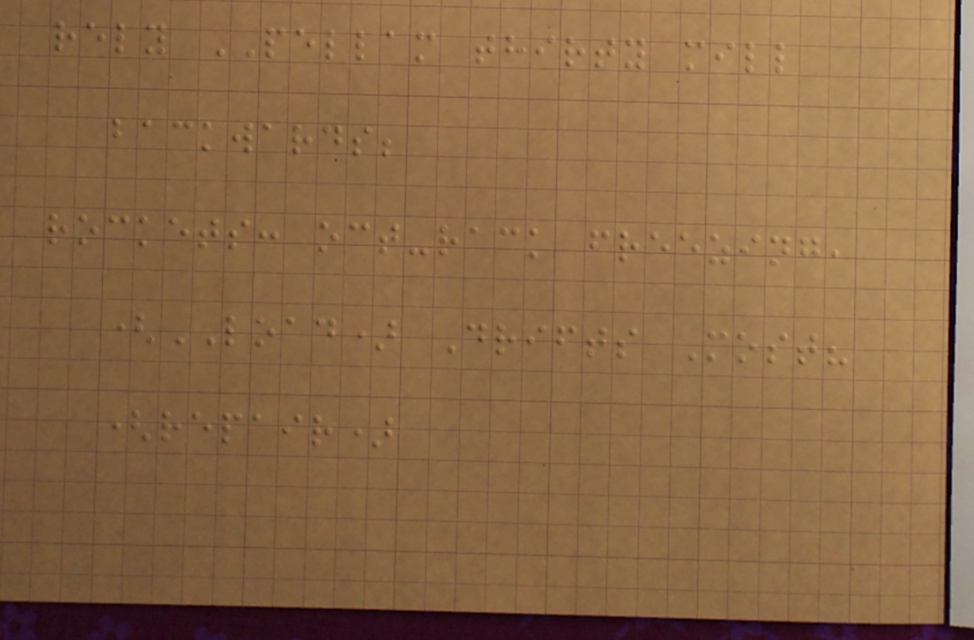rely PELLAM thirty mill
backwards;
rockets: oct-rack freezing,
(LOAD) Drifts Most?
(repair)
